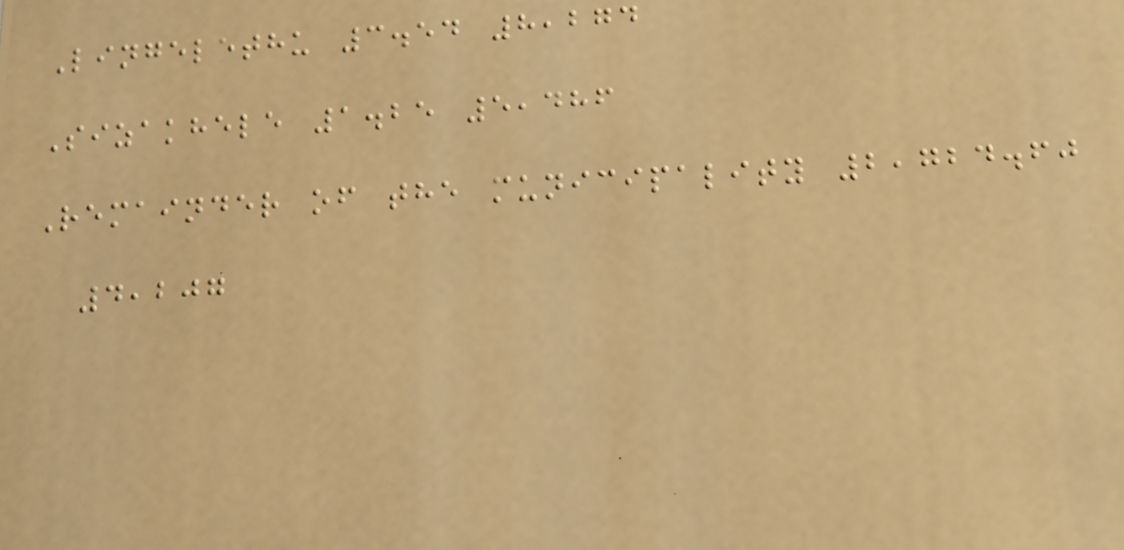Lingelethu 3.54 8,274
Sizakhele 1.25 5,486
Remainder of the municipality 2,724.60
4,207
